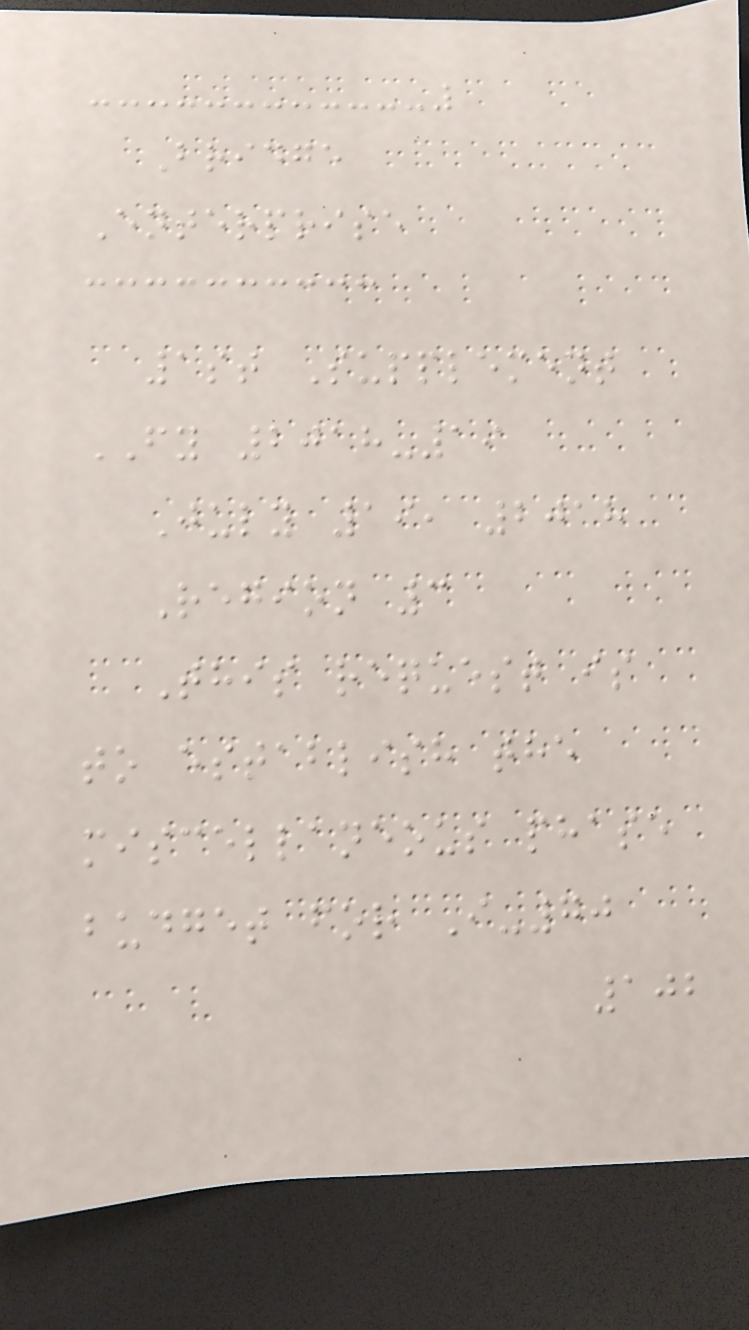Bridge
Enterprise
1st Supplement
FY 2018-19
July 19, 2018
Region 3
This request is
to establish the
miscellaneous phase
budget for I-70
102
